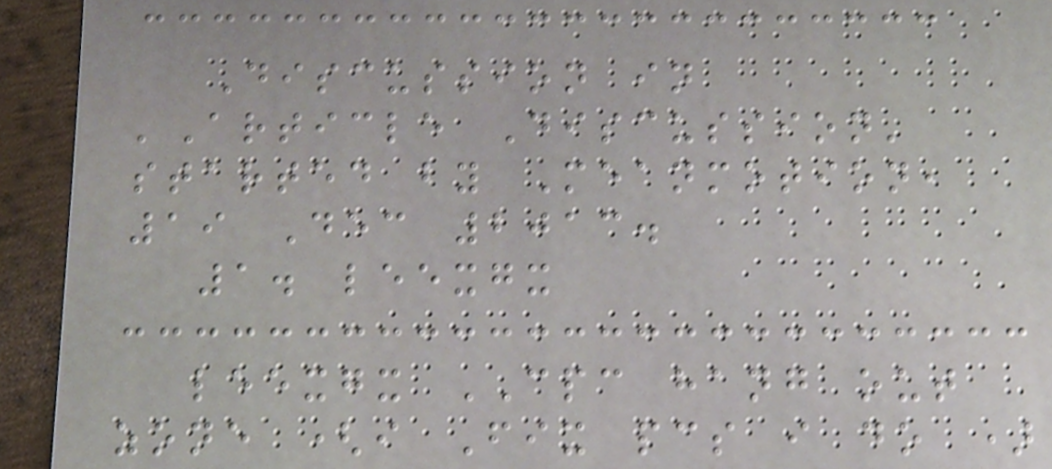Discussion in
'Article Discussion'
started by Meanmotion,
19 Dec 2013.
1. leexgx
leexgx CPC hang out
zone (i Fix pcs i do )
